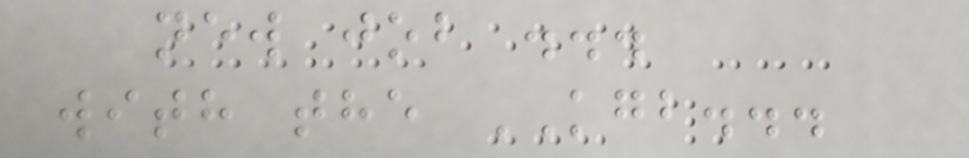new job ...
with the KGB...
